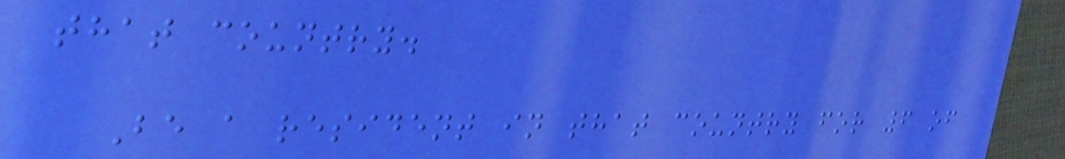that country.
Be a resident in that country for 6 of
